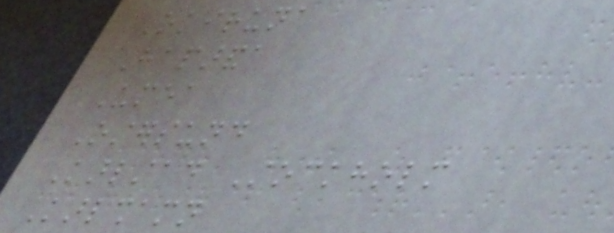Okiruna
Haparanda
Umea
Ostersund
Karlstad Stockholm
Karlshamn
